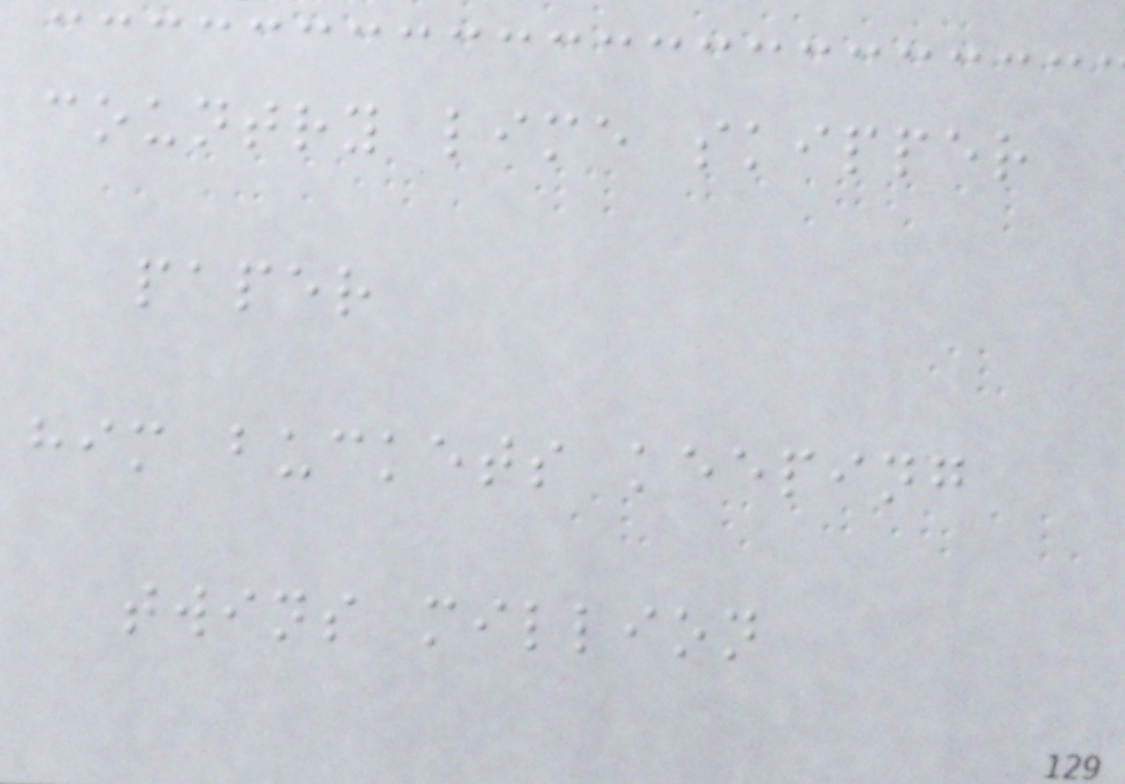country lime skipper
paper
him buckets keeping
twins million
